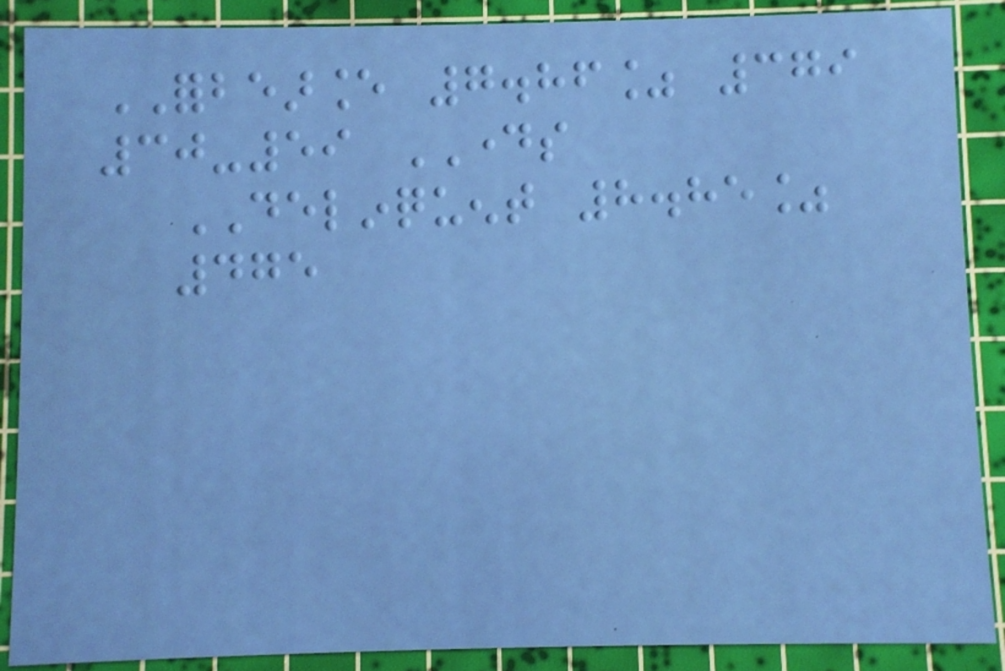FORBEARANCE 7.86% 379
30-59 DAYS
DELINQUENT 8.85%
475
